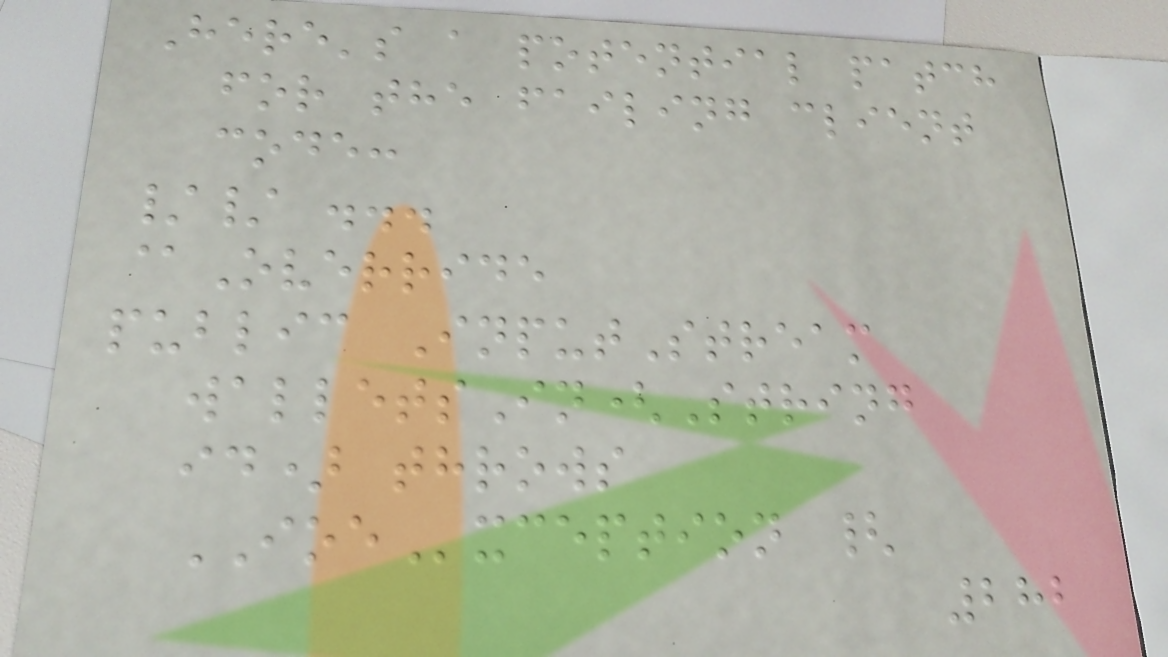Here's a potential patch
for the failing client
code:
// ...
@Override
public InputStream
walletsIn(String
id) throws
IOException {
282
